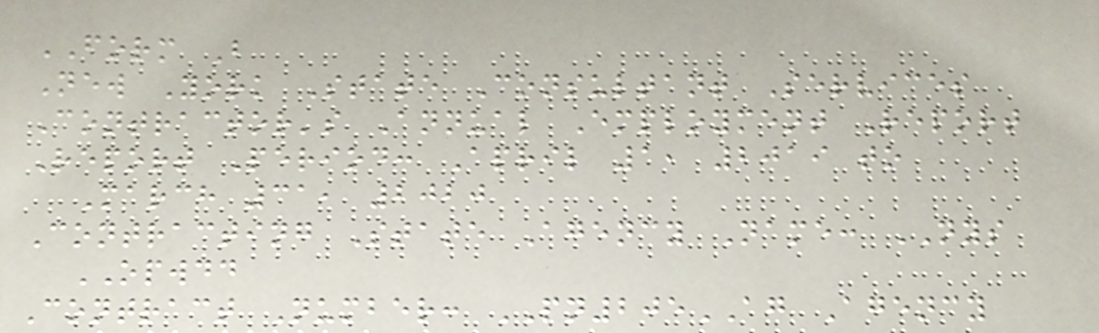FORM B
New York State Consultant Services
Contractor's Annual Employment Report
Report Period: April 1, 2019 to
March 31, 2020
Contracting State Agency Name: NYS
OPWDD
Contract Number: PN205AG Agency
